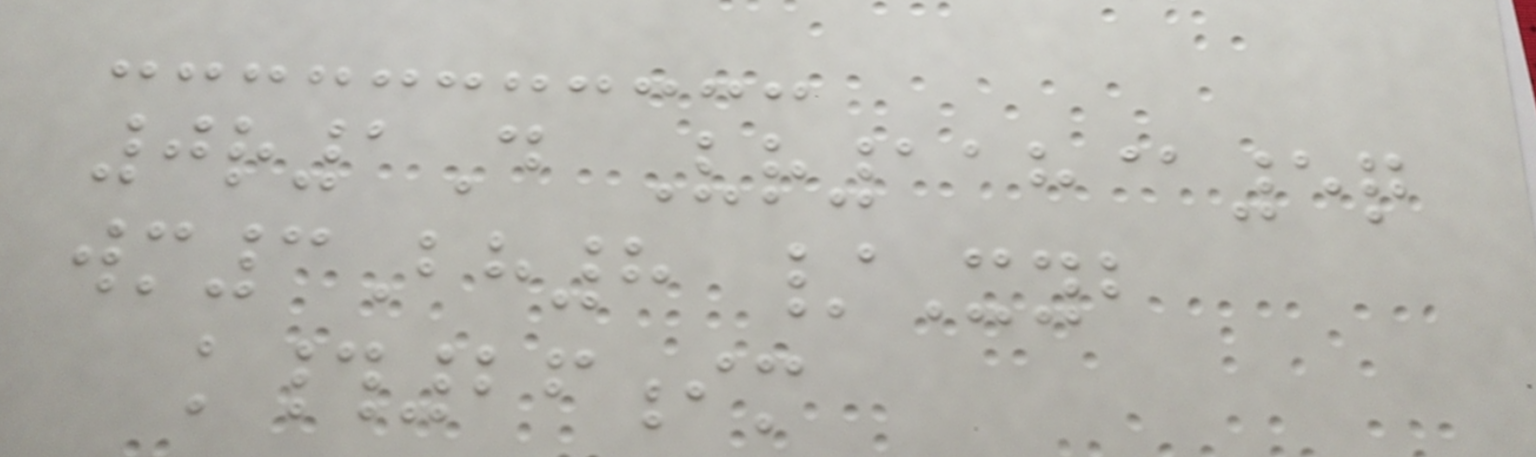0r1D Vr118@5q
wm3Bh8 /Xyb
k#26im
